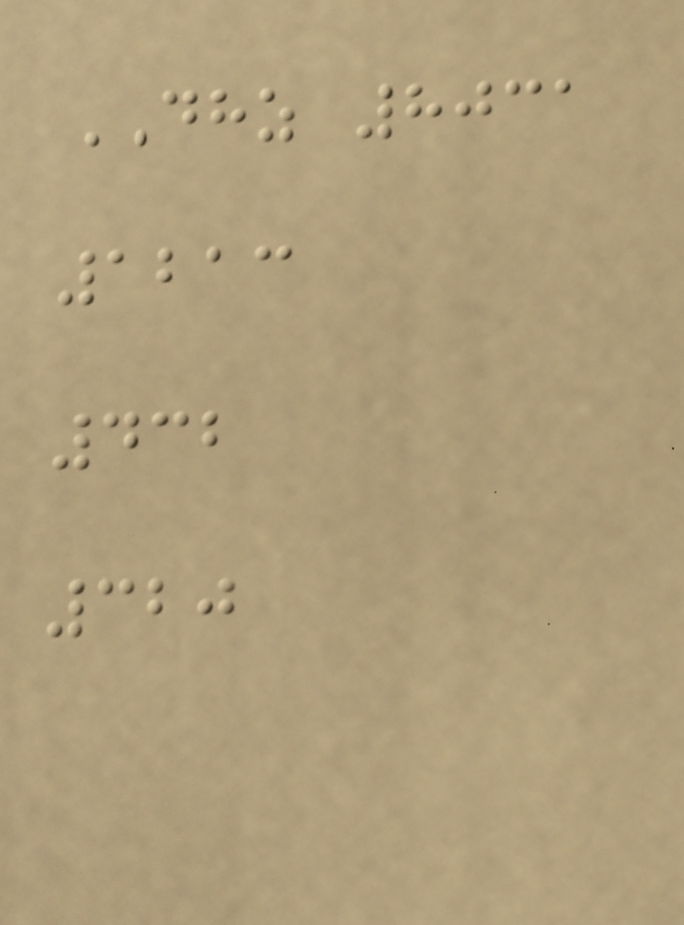DHZ 8031
1213
432
320
